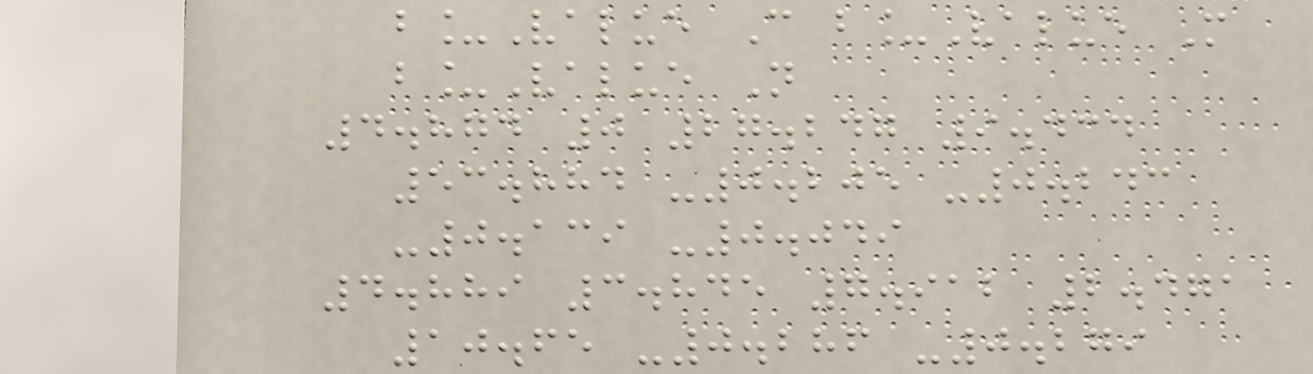b_Value C b_Value M
b_Value N
4.874 0 27.247 9.434
53.884 -0.205 -0.243
-0.139 -0.049
4.889 3.845 7.912 2.471
10.65 -0.286 -0.279
